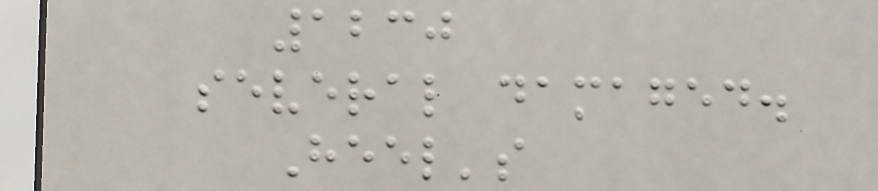1230
several damaged.
Heel's
